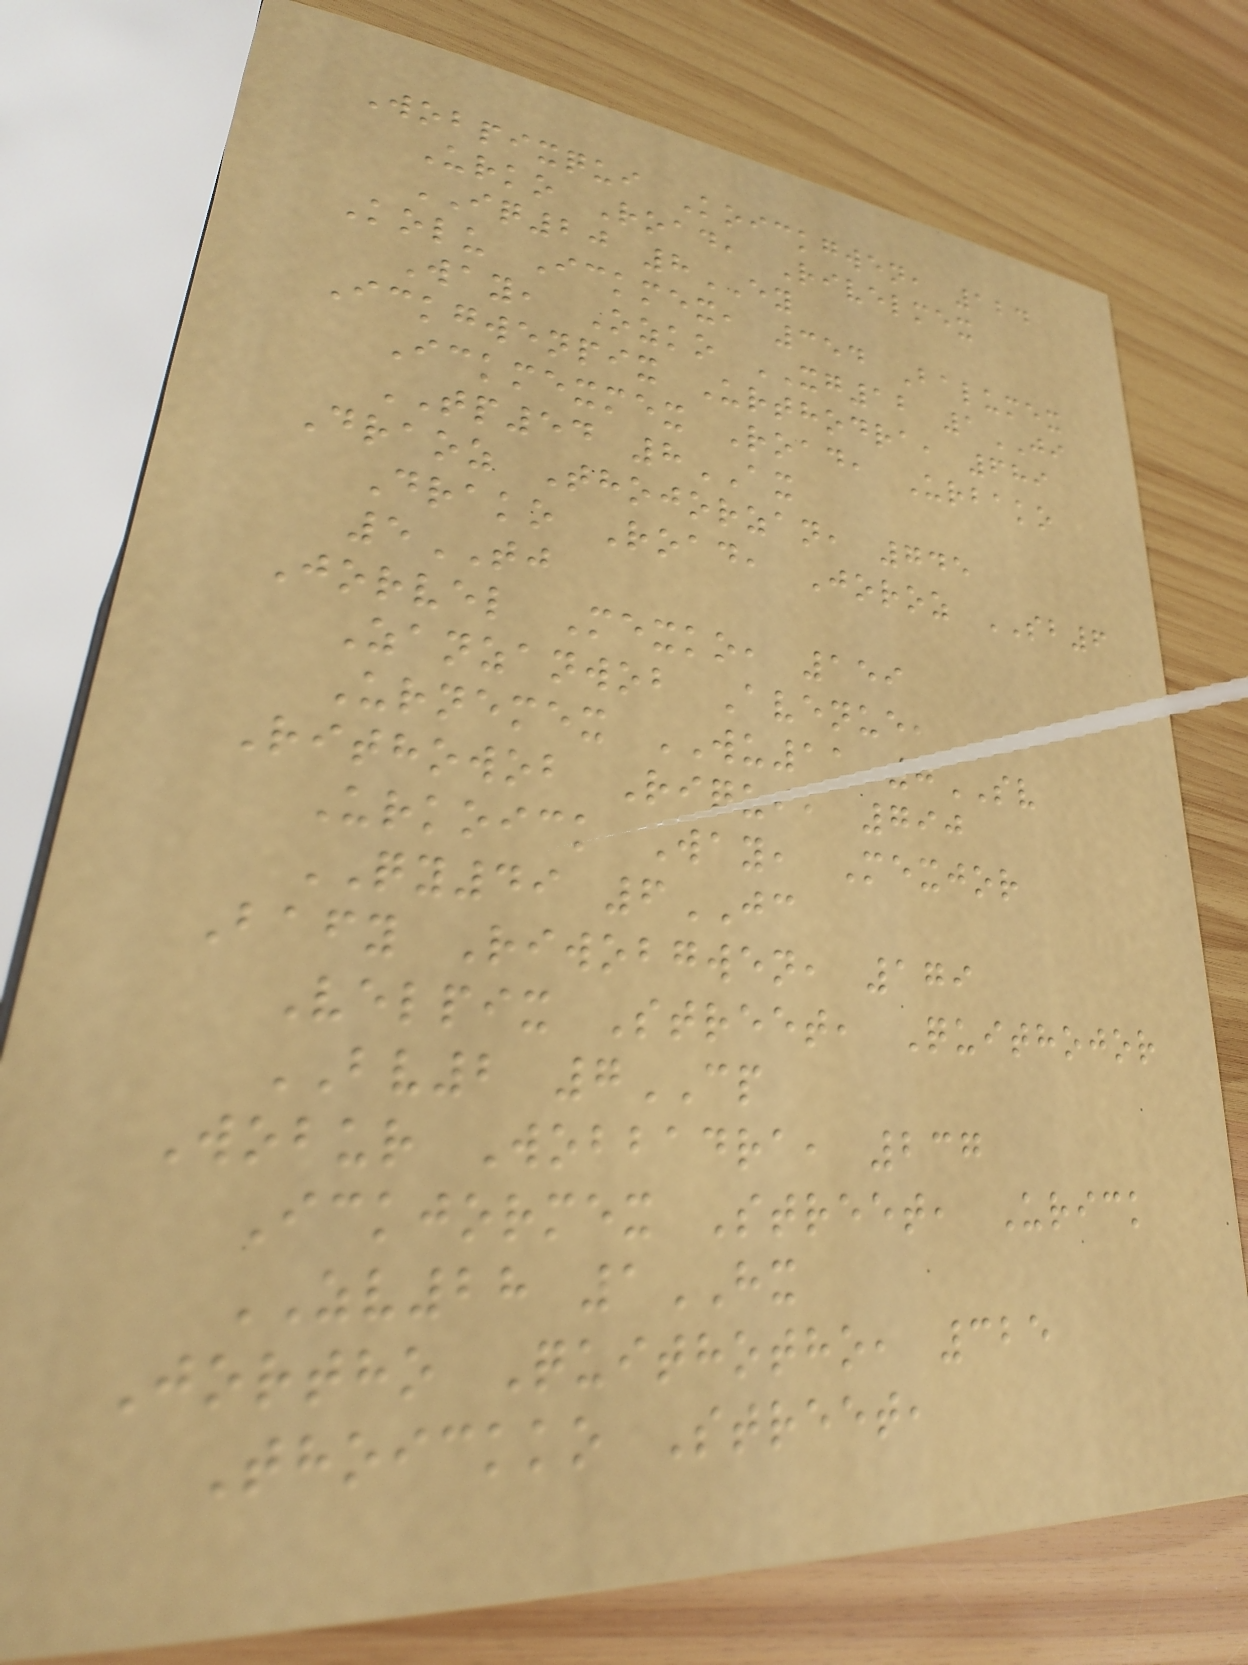Wobpixqui Koickgwen, 124
Urko Road, Rivelmex
IQ20 8EY
Kolu Ickmex, 354 Balumex
Way, Ozko XG12 1JI
Ickgwenpix Urthodra, 689
Ickmexmex Road, Urbako
TP54 8AX
Draoz Thojorzan, 745
Drako Road, Joroz SB6
5TJ
Jorvel Mexko, 159
Zanzanwob Avenue,
Urnemex WU11 7SV
Rithowob Riqui, 790
Urkoick Way, Mexjor
QY49 6JC
Bafy Riwobgwen, 179
Velpix Street, Quithojor
BV2 7CP
Wobur Wobbadra, 237
Ickjormex Street, Urick
ZV28 1HX
Jortho Quithotho, 325
Thoickko Street,
